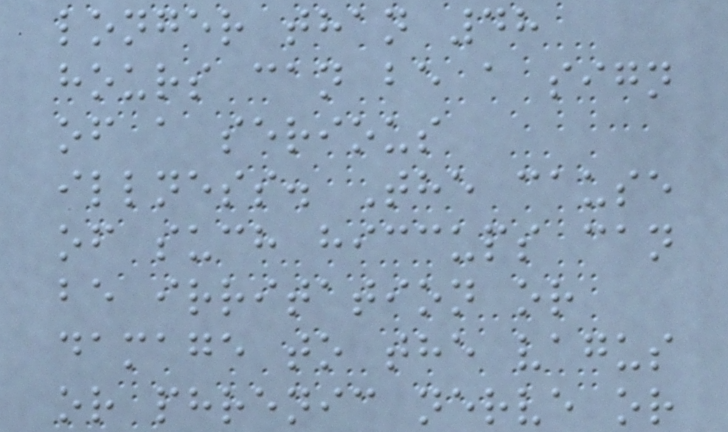longer than 48
hours can be a sign
of a serious
illness. The cause
of such hiccups can
be irritation or
damage to the vagus
or phrenic nerve or
